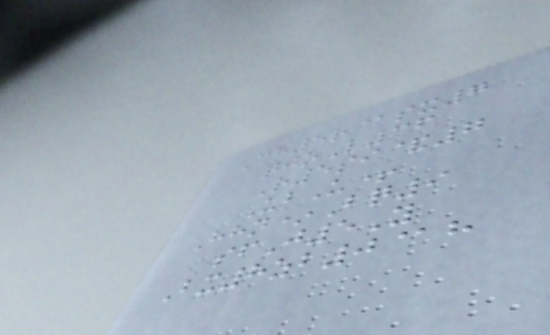Ch5r@sx7
qjoL36
R5si&7
UbU+
Hhn*Bq9
sfJ5Y
Bx8zb0@h
